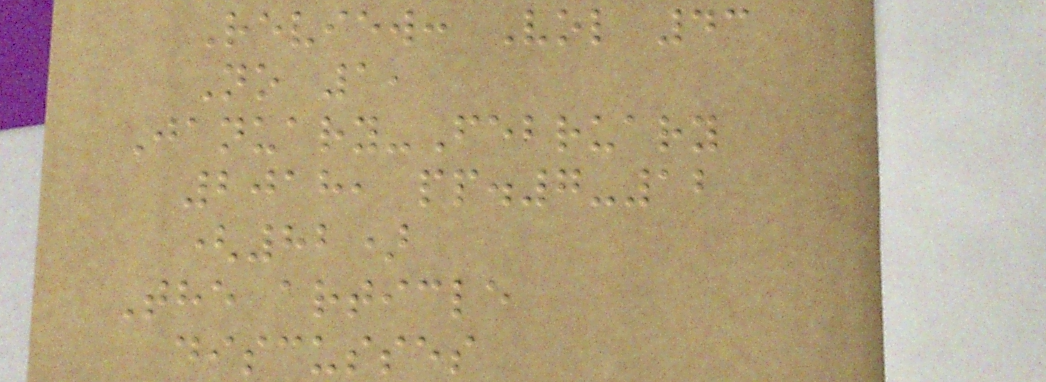Review: Vol 43
No 1,
January-February
2018, pp.7-12
(82)
The article
discusses
